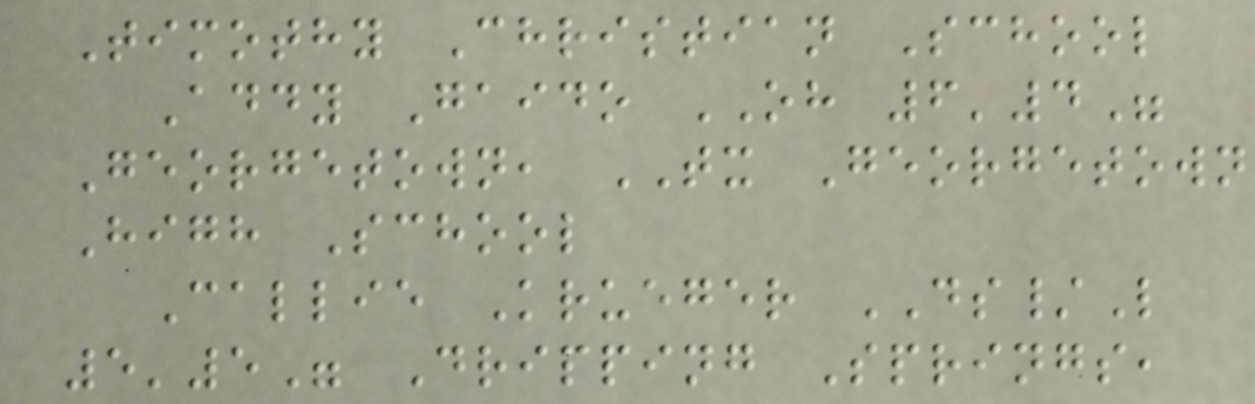Timothy Christian School
Addy Gaido OH 6'4"
Georgetown, TX Georgetown
High School
Callie Krueger DS/L
5'5" Dripping Springs,
